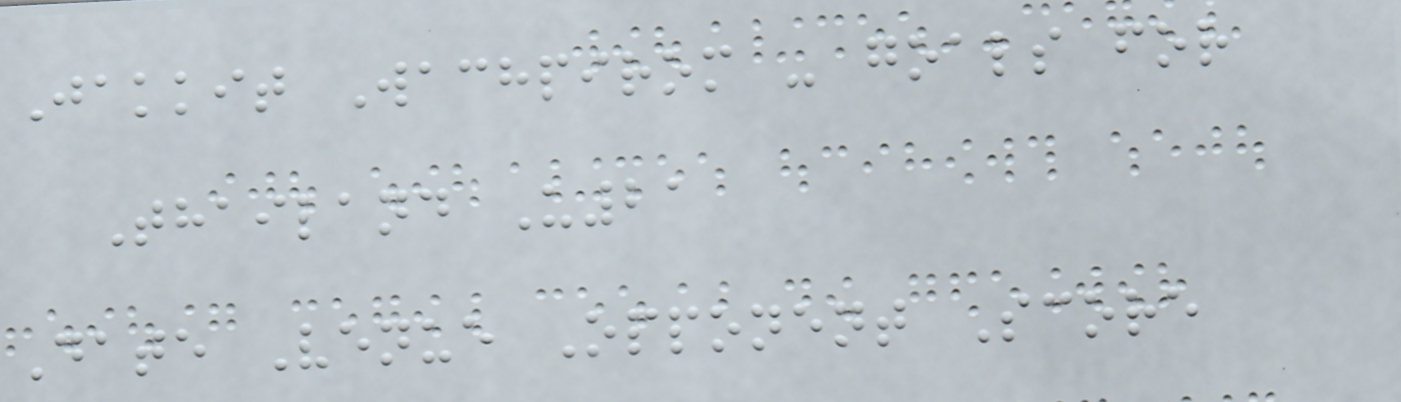Jakkit Wachpirom - goals for
Thailand U21
Date Venue Opponent Score
